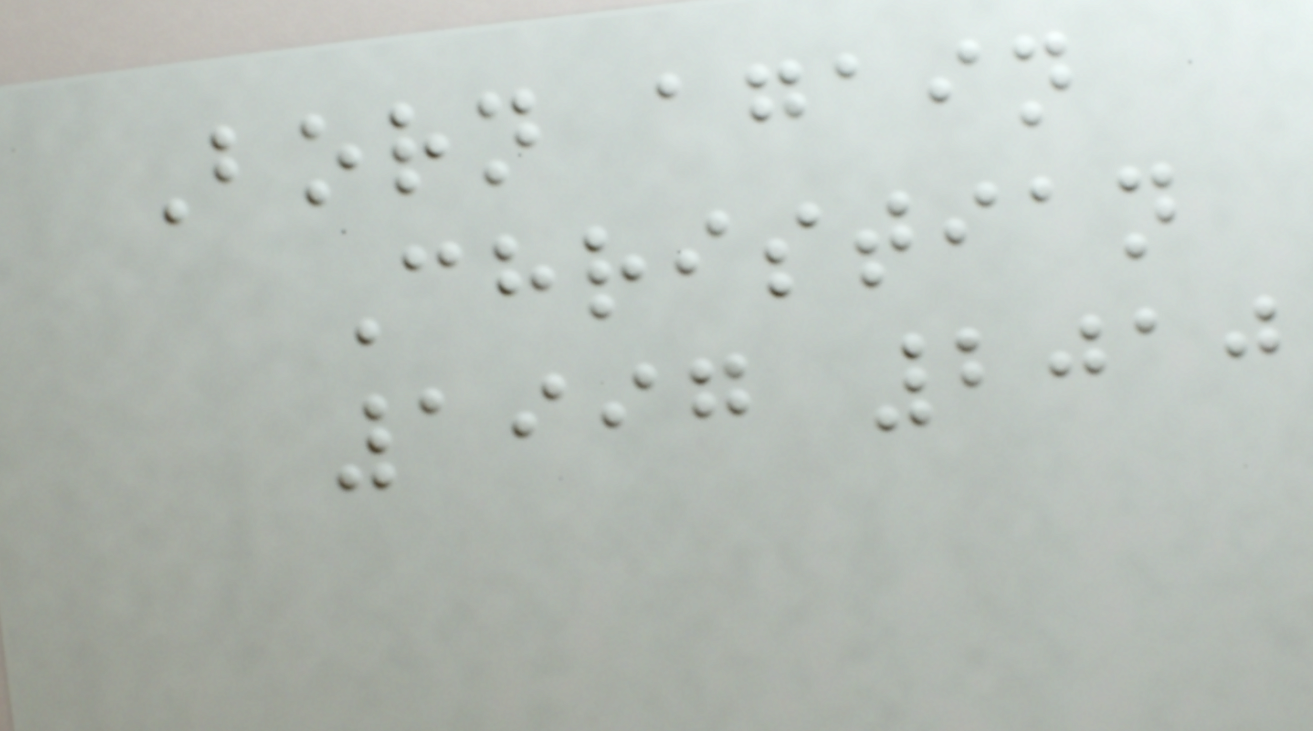Born again
Christian
1997 2010
